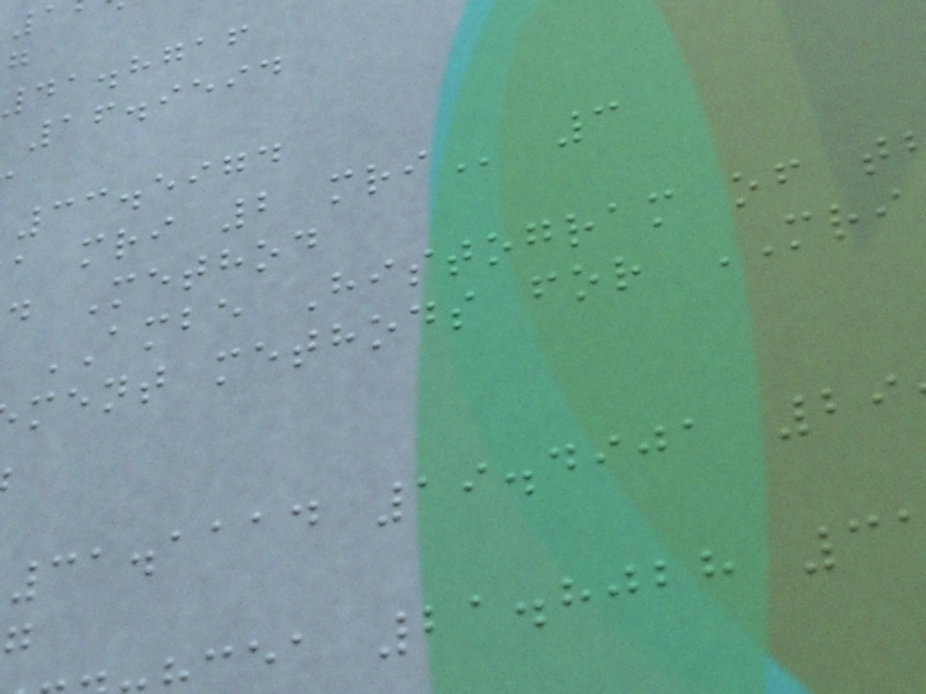41.8716
16.9594
33.5974
a mri 2
d Method
AMBE Histogram of t
ment methods for MRI
31.1114 19.4901 29
cea 21.8028 3
